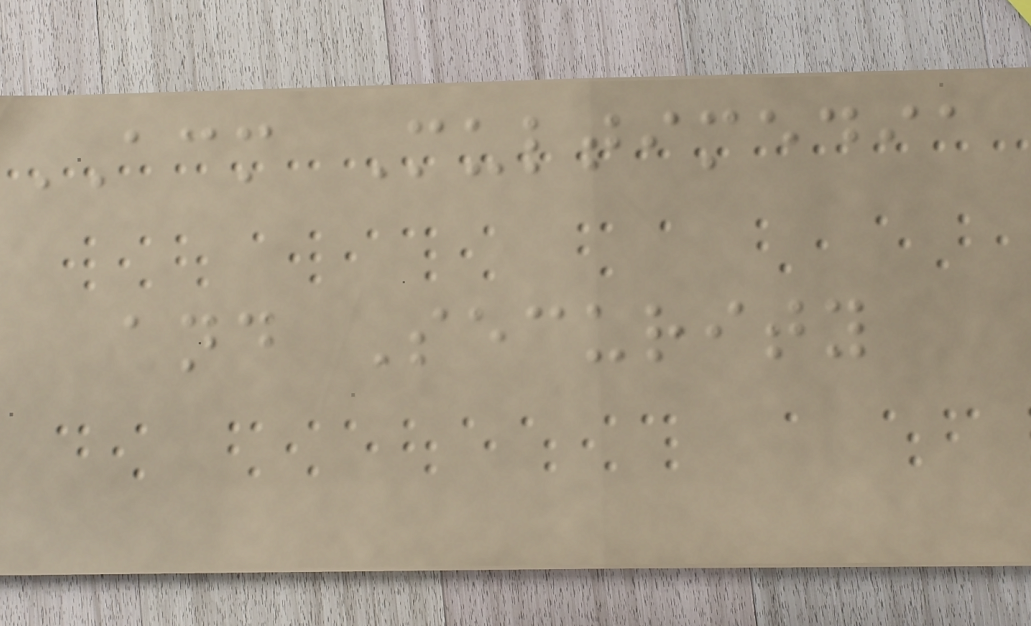ACM Multimedia
and Security
